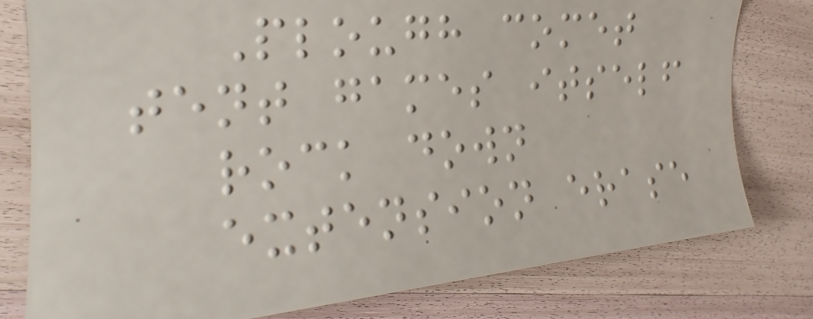Plough comet
tent games itself
rock down
extension erase
